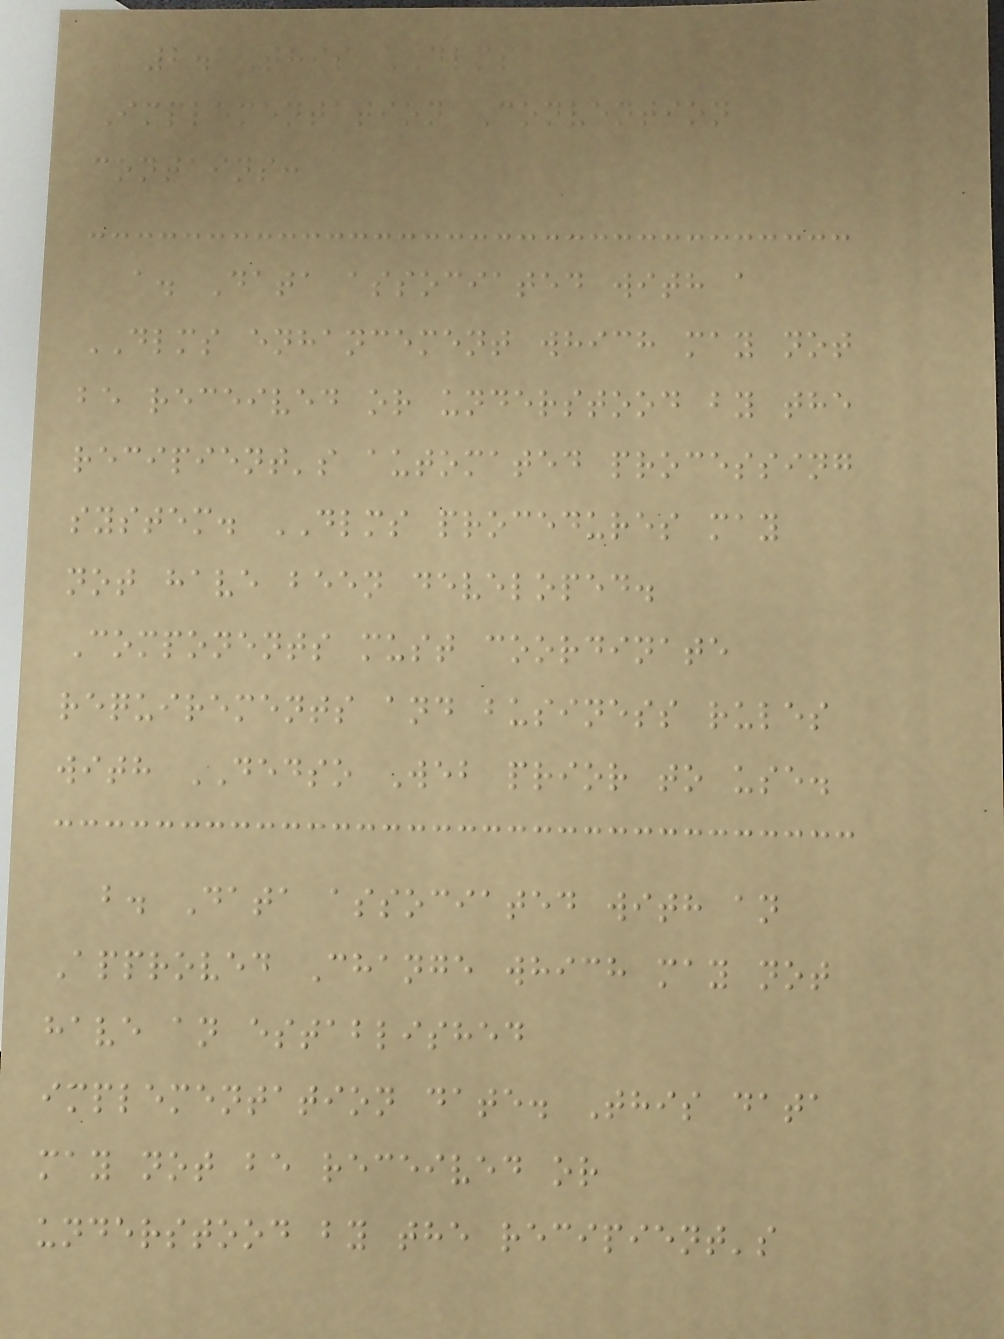2. This DLMS
Implementation Convention
contains:
a. Data associated with a
DLMS enhancement which may not
be received or understood by the
recipient's automated processing
system. DLMS procedures may
not have been developed.
Components must coordinate
requirements and business rules
with DEDSO Web prior to use.
b. Data associated with an
Approved Change which may not
have an established
implementation date. This data
may not be received or
understood by the recipient's
